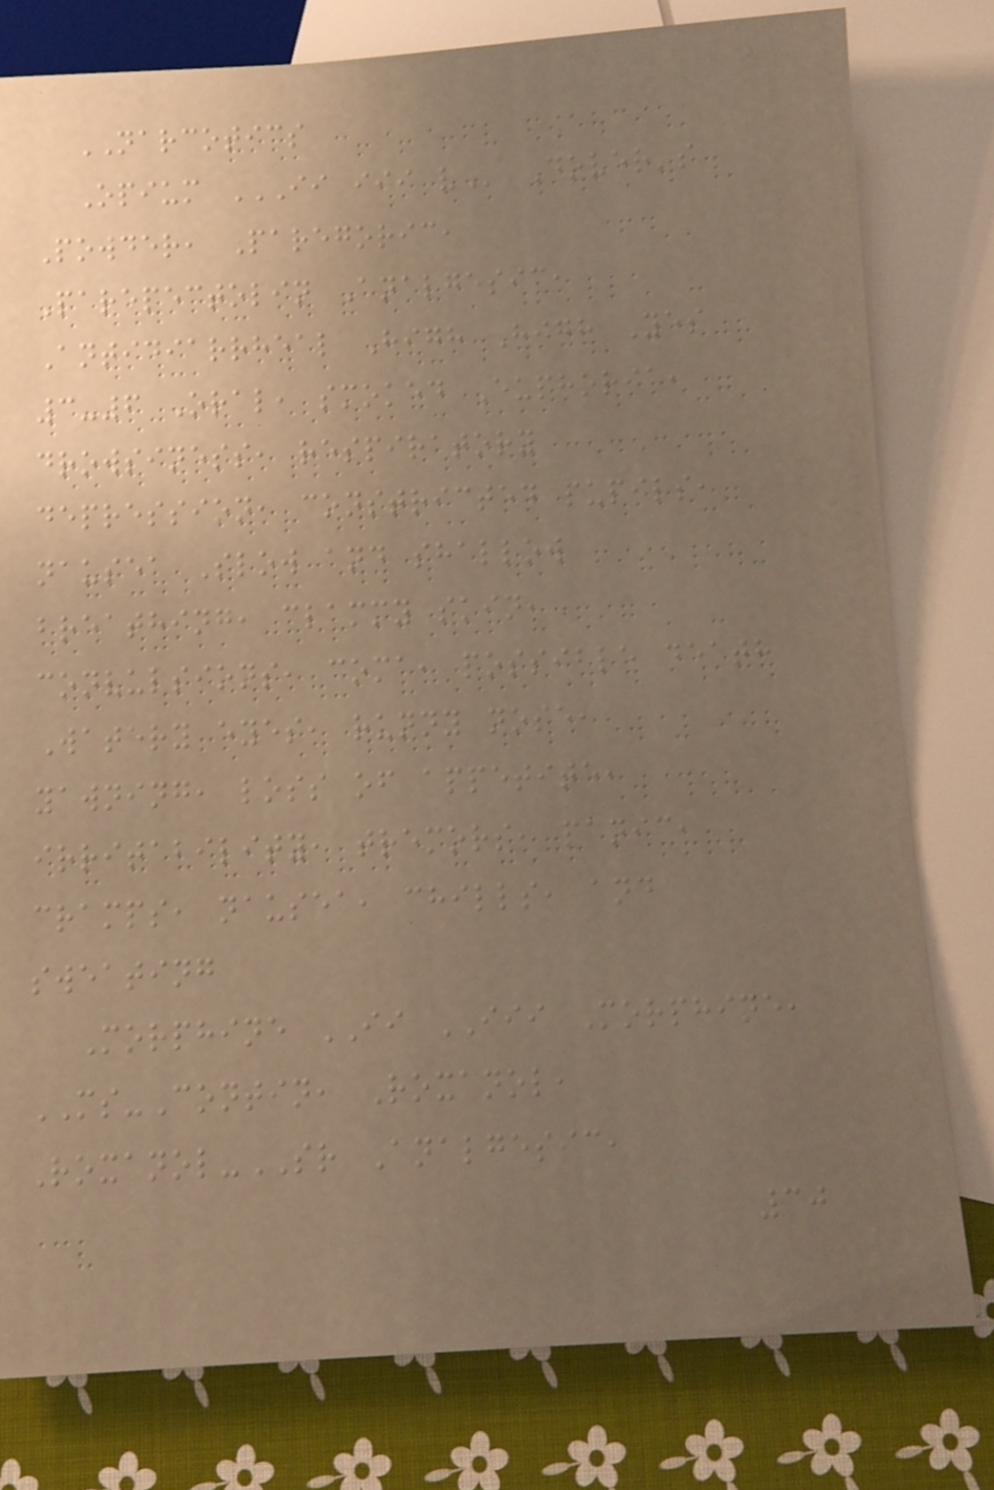NARCOTICS
Opium II III V Dover's
Powder, Paregoric,
Parepectolin Analgesic,
Antidiarrheal High High Yes
3-6 Oral, smoked Euphoria,
drowsiness, respiratory
depression, constricted pupils,
nausea Slow and shallow
breathing, clammy skin,
convulsions, coma, possible death
Watery eyes, runny nose,
yawning, loss of appetite,
irritability, tremors, panic,
cramps, nausea, chills, and
sweating
Morphine II III Morphine,
MS-Contin, Roxanol,
Roxanol-SR Analgesic,
30
